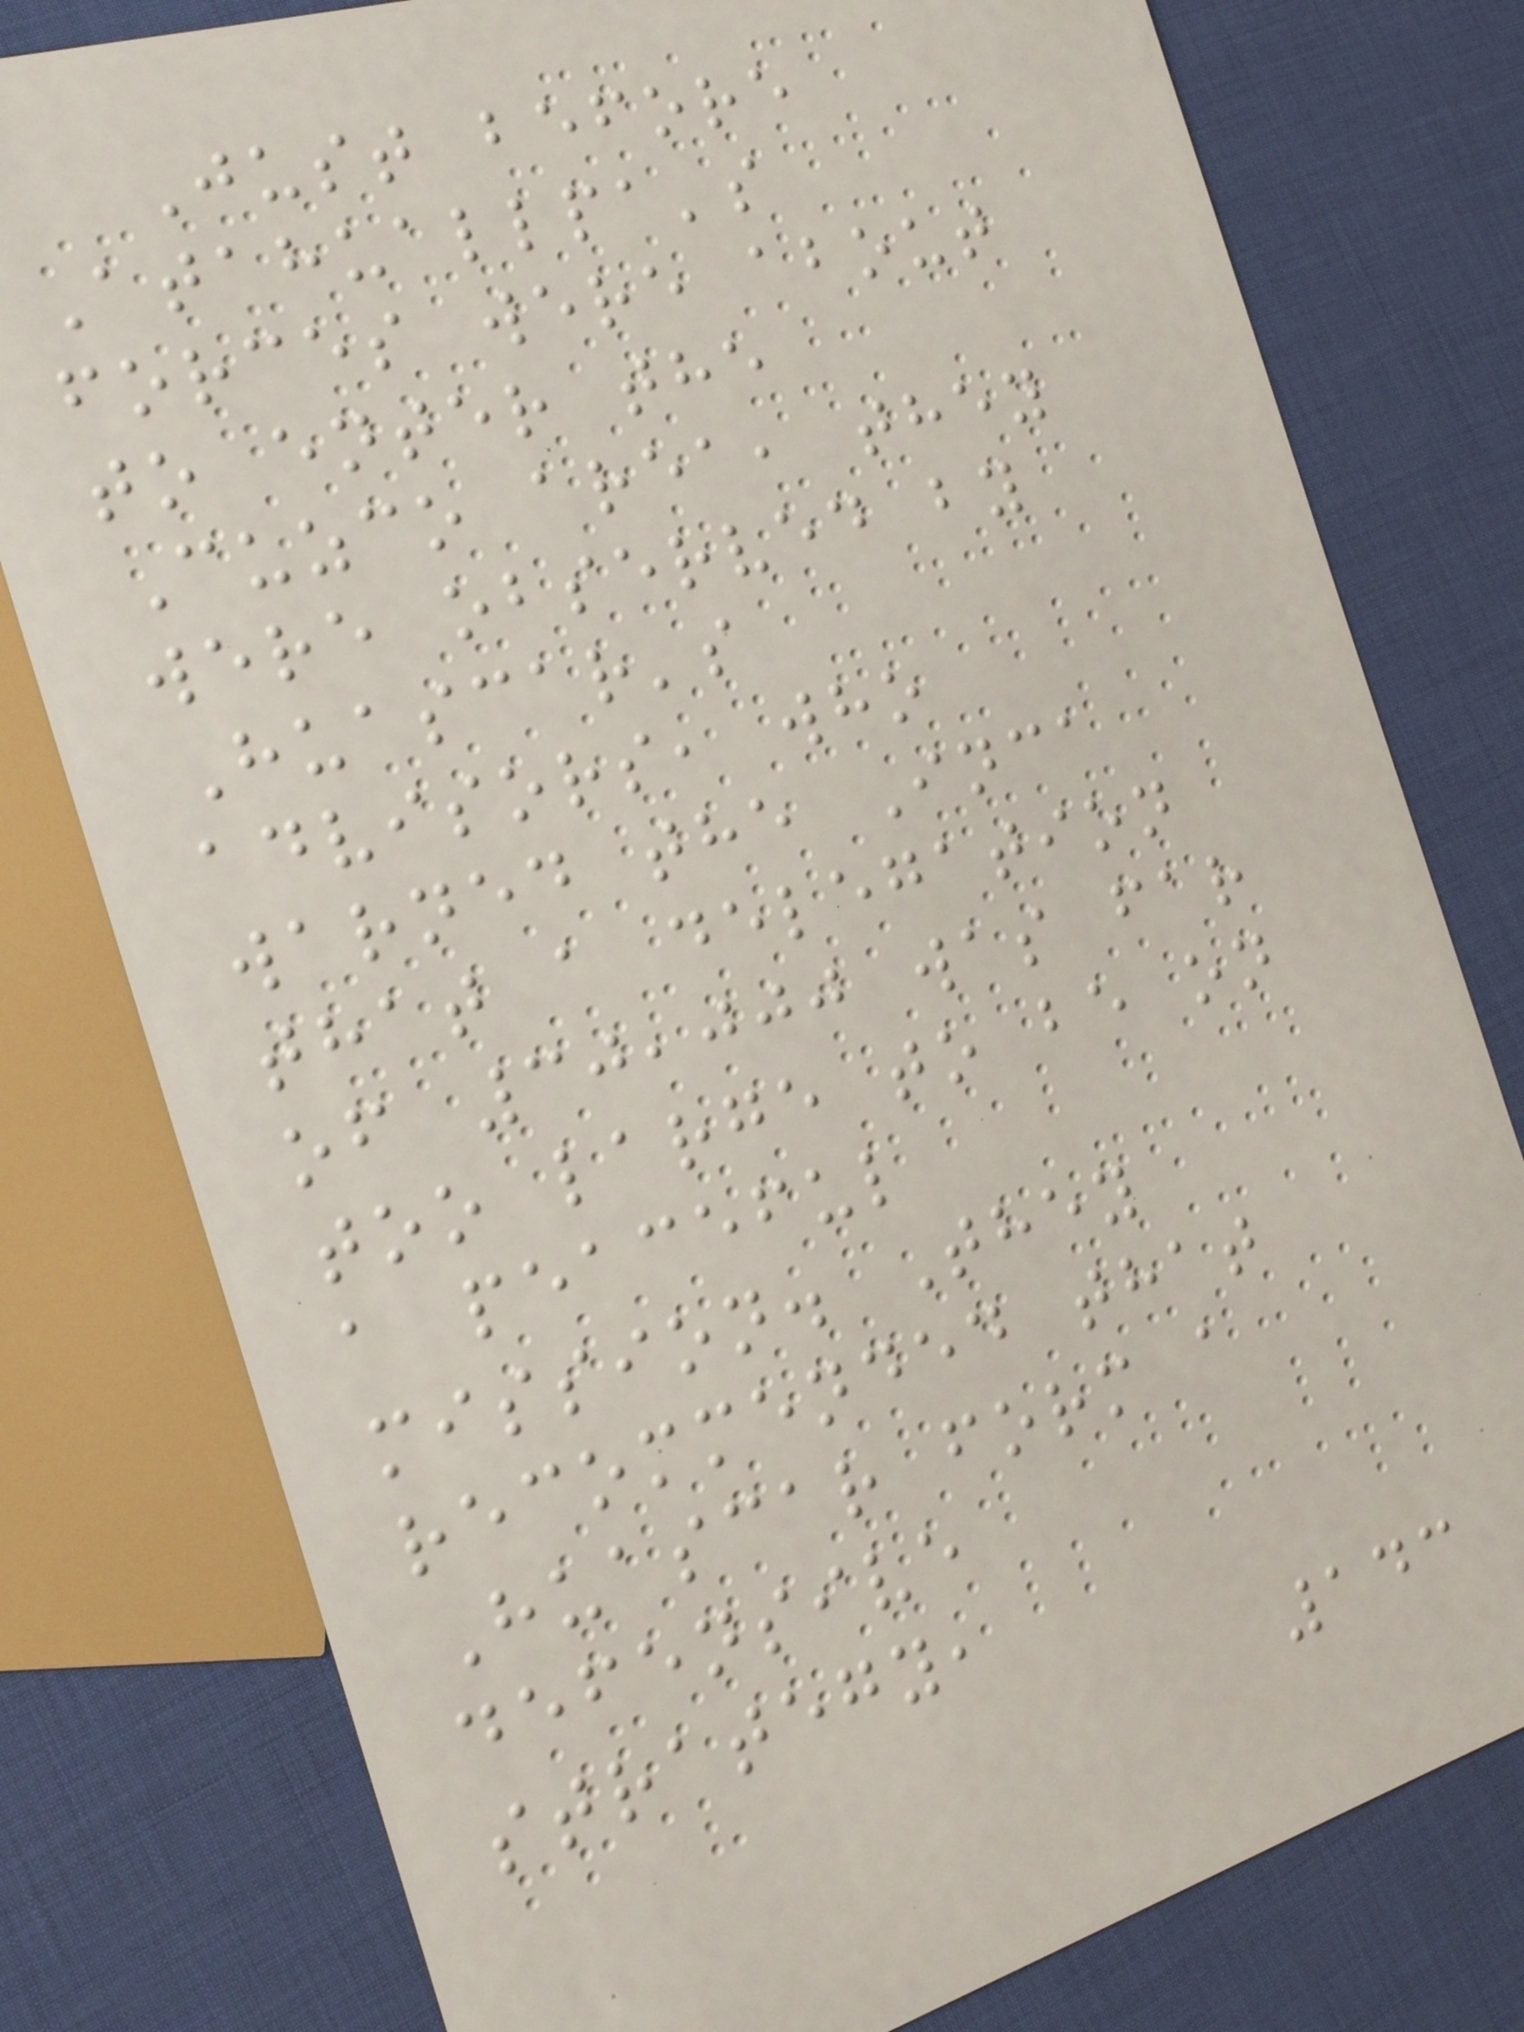Just before
Atahuallpa's
forces were about
to enter the
Cuzco area, they
were observed by
Huascar's
advisors, who
warned the Inca
that a delegation
of 30,000 was far
too large to be on
a peaceful
mission. They
recommended that
Huascar form a
defensive
strategy,
143
